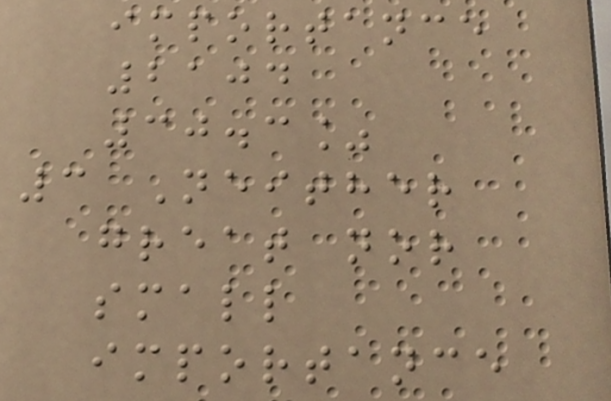importance
2104
30.3%
3 Neither
great nor
small
importance
